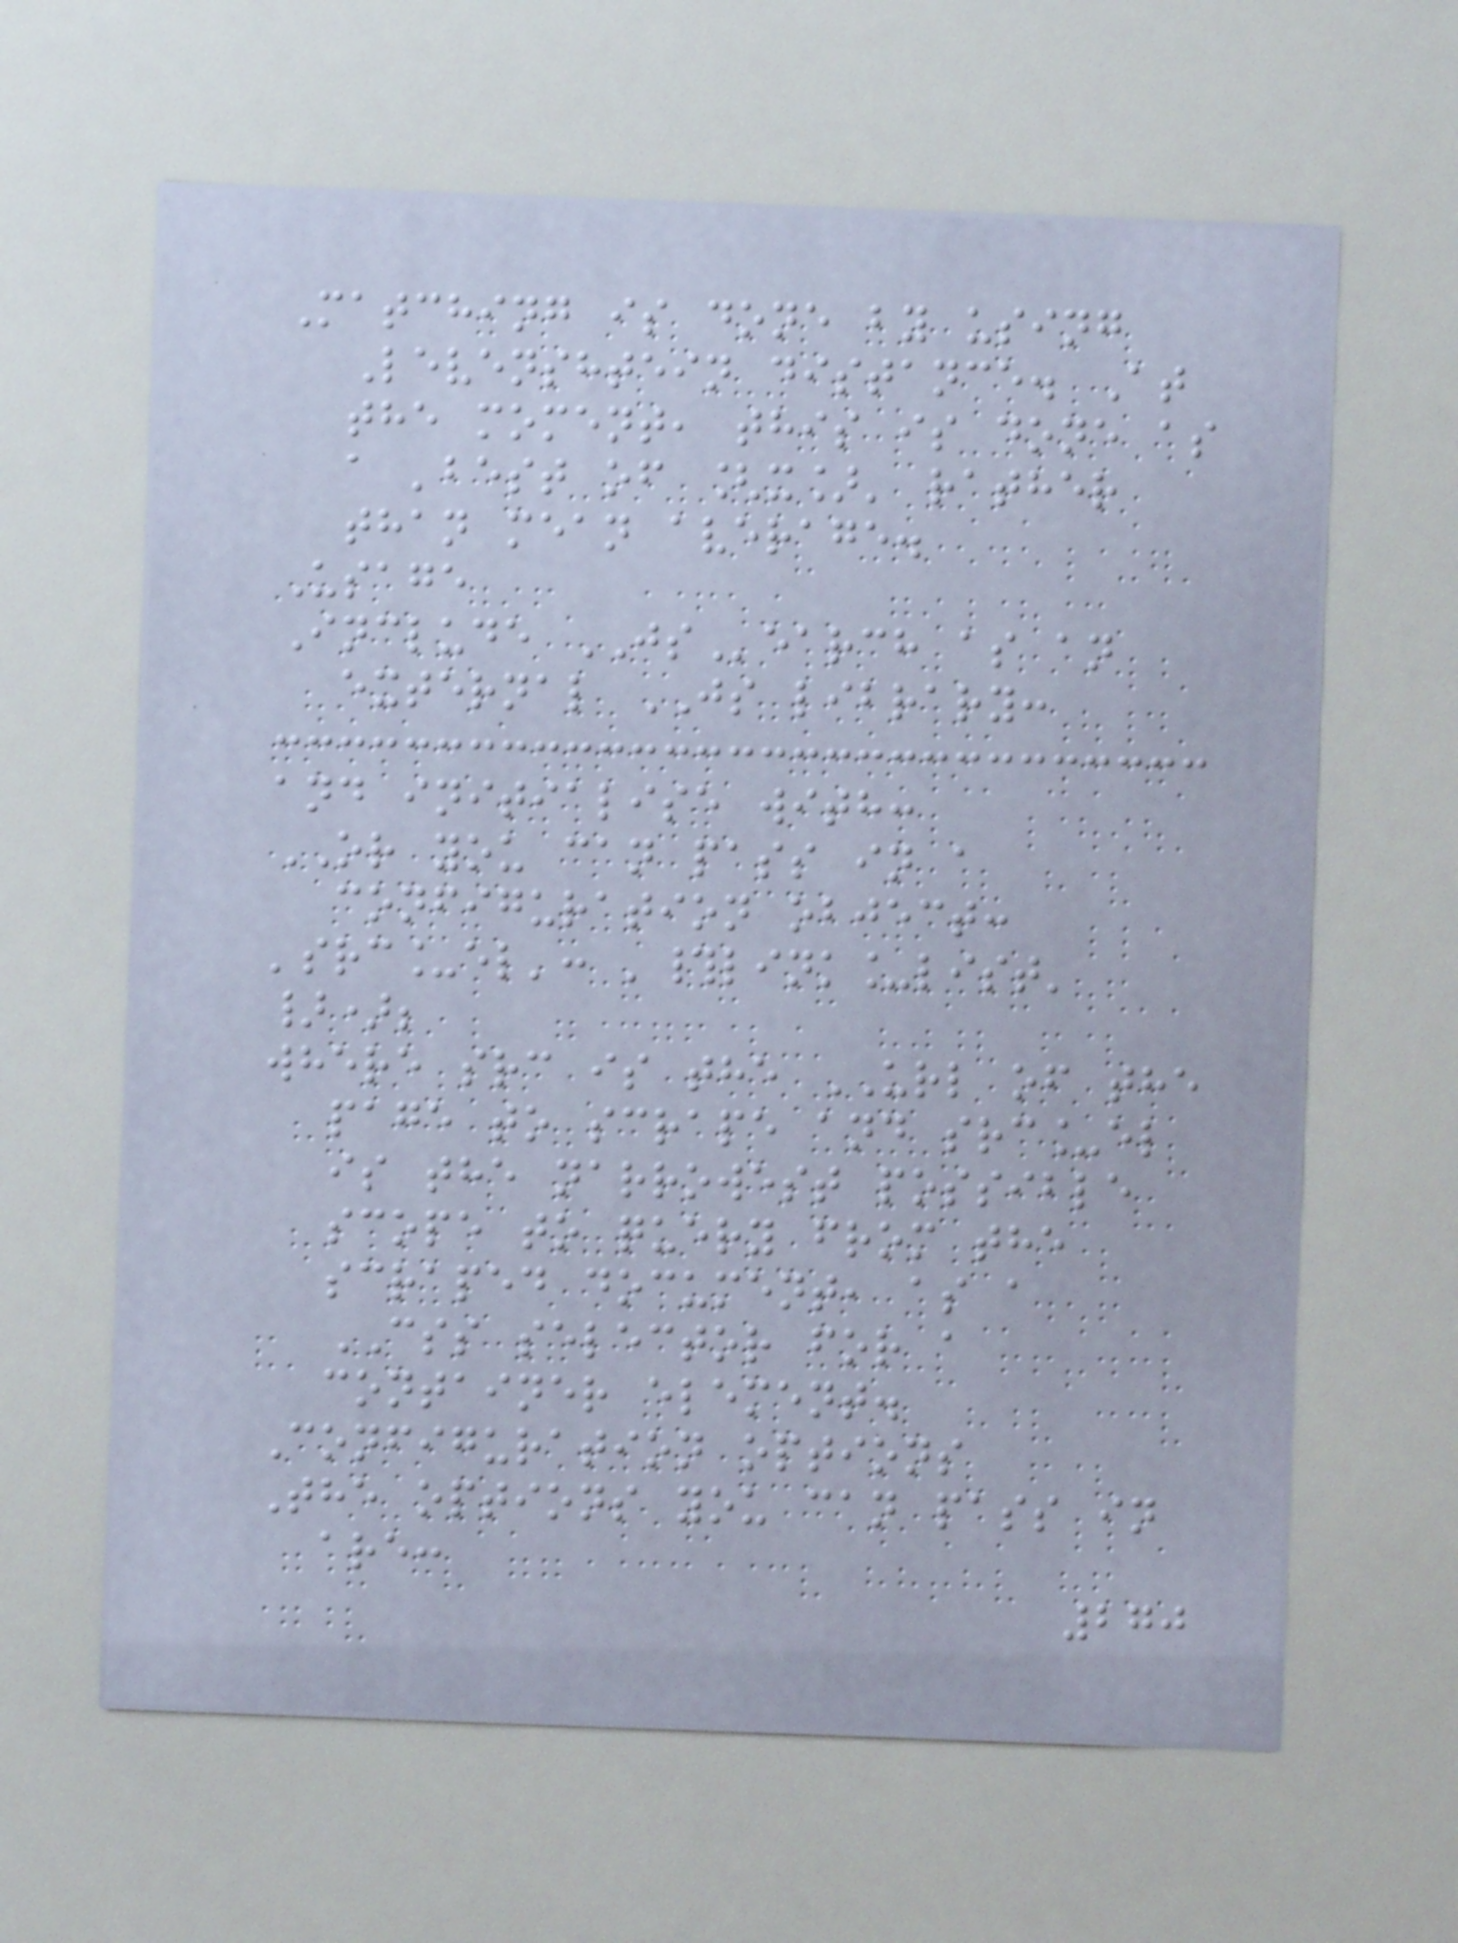Matching is done by using
Levenshtein distance. At
the moment, this is done as
a 'best of [x]' rather
than mean average.
Usage
Include JSearch as an
external JS library:
and initialise with:
OR you can pass in a
configuration object:
'src_el': '#link_list'
});
where src is the URL of the
page to scrape and src_el
is the narrowest possible
scope to query from the
scraped document, as a
CSS selector for a
container element.
Configuration options
The options you can pass in
are:
270
